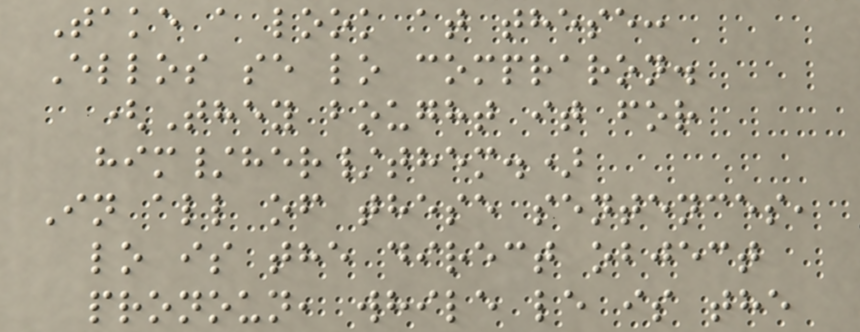Take a look at these:
Ellos se lo compraron.
(They bought it for
him/her/them.)
In all of these sentences,
lo is the direct object
pronoun, while le is the
